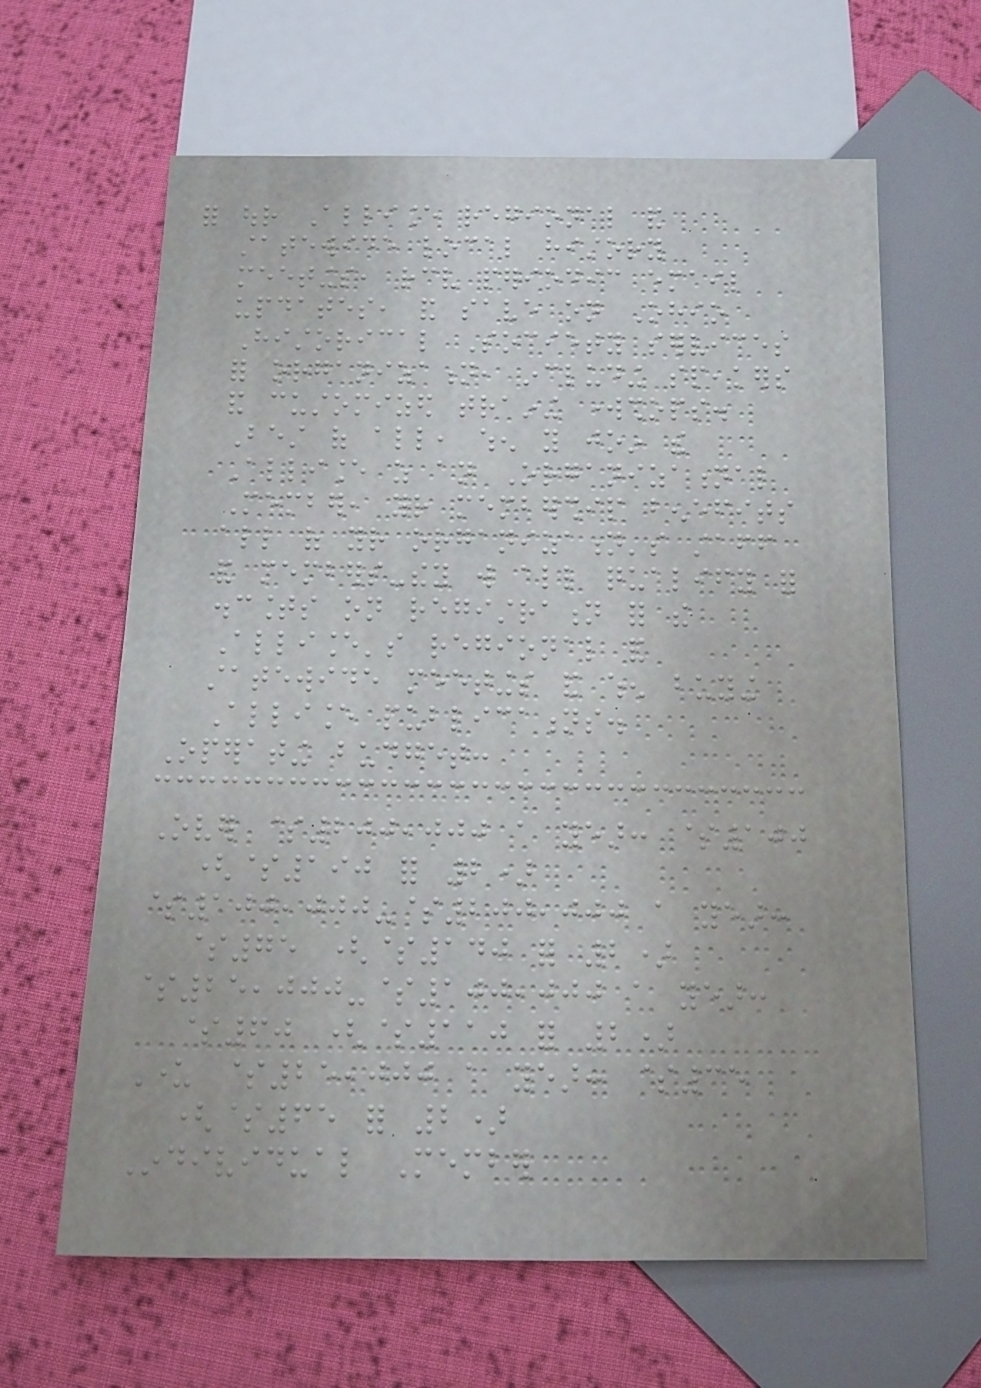for our Alliance regional and
statewide local history
meetings, receive periodic email
updates, and save on Ohio
Historical Society services
for organization, including speakers
and customized training workshops.
Best of all, when you join the
Alliance as an Organizational
Member, your membership benefits
all of your organization's staff
and members-they will all qualify for
discounts on registration for the
Alliance's regional and
statewide meetings and when buying
Alliance publications.
Operating budget:
Over $200,000 a year: $100
($190 for 2)
$100,000-$200,000 a year:
$75 ($140 for 2)
$25,000-$100,000 a year:
$60 ($110 for 2)
Under $25,000 a year: $35
($65 for 2)
Individual Member
